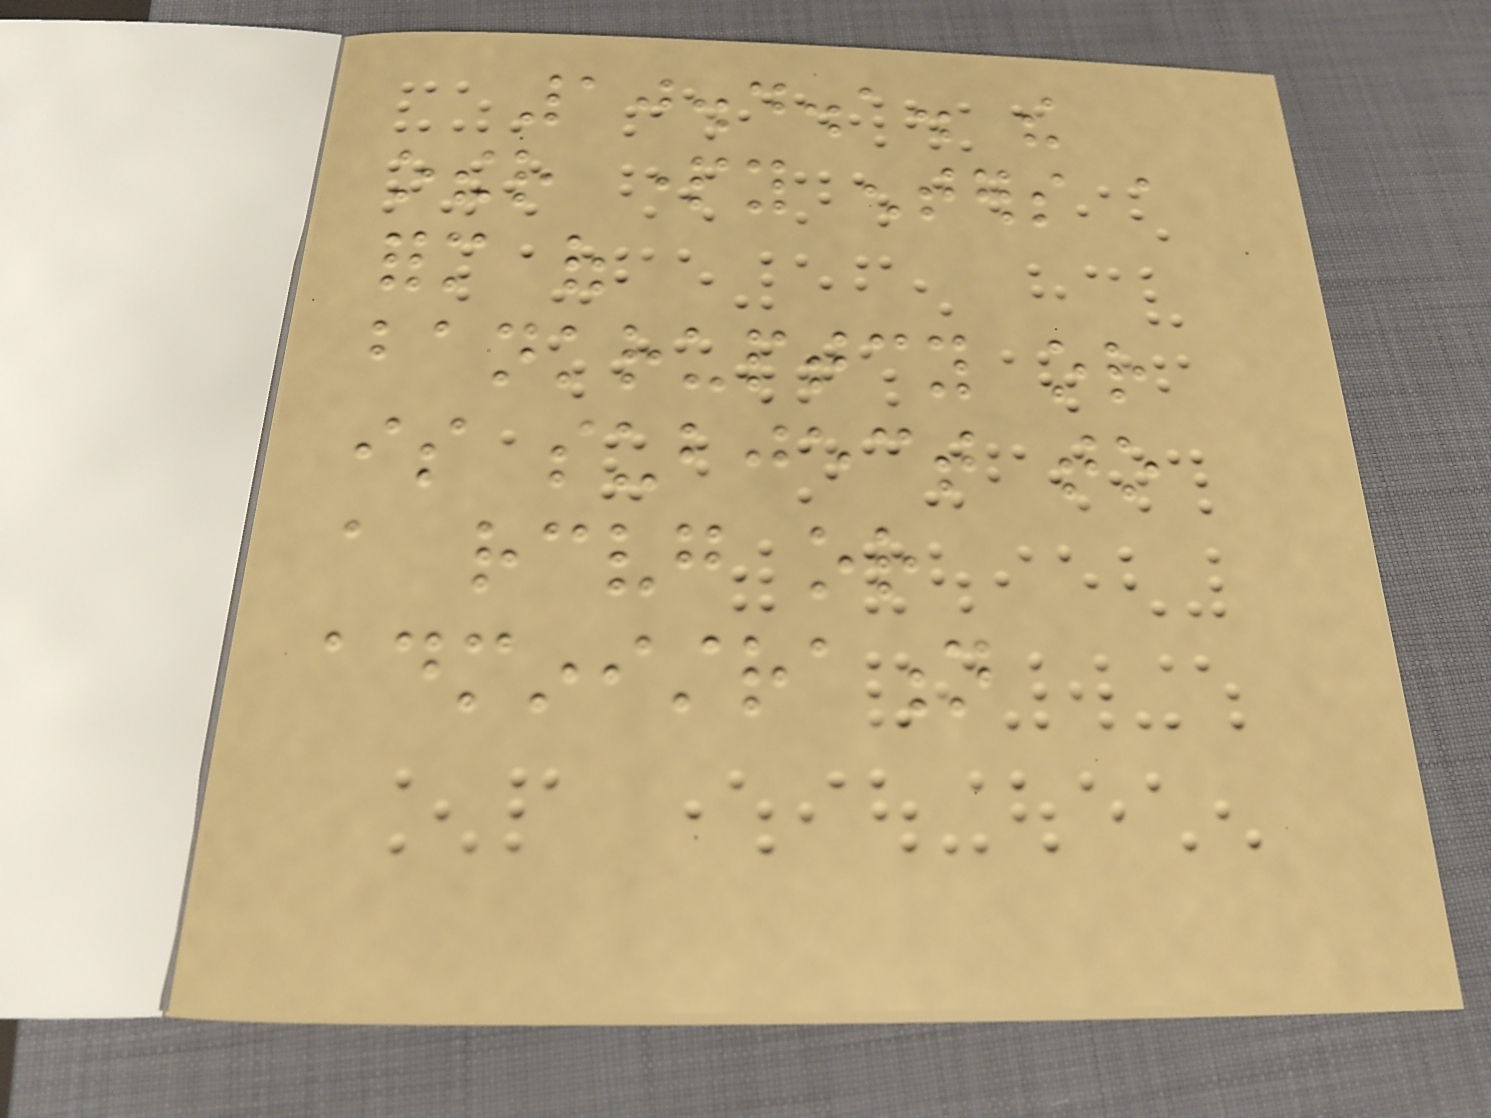10.4.1. the
other party enters a
form of
bankruptcy or
is subject to
a receiving or
administration
